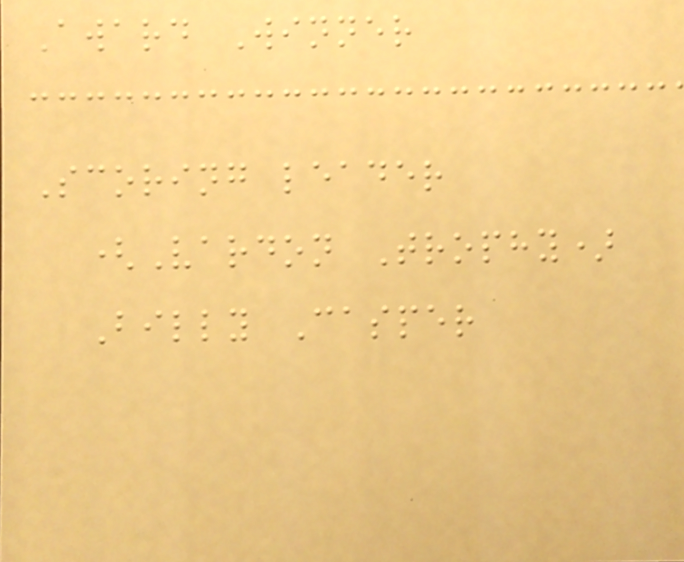Award Winner
Scoring leader
(Vardon Trophy)
Billy Casper
